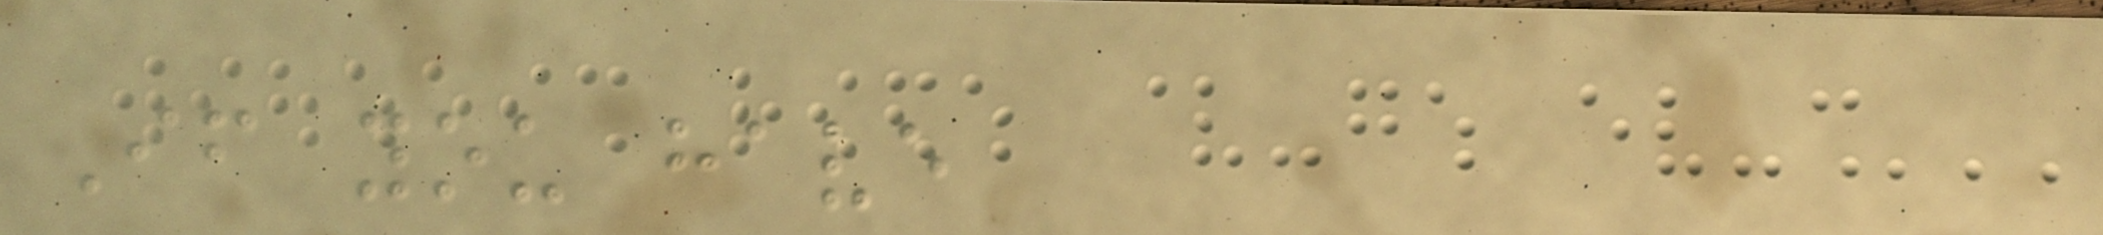If you have
